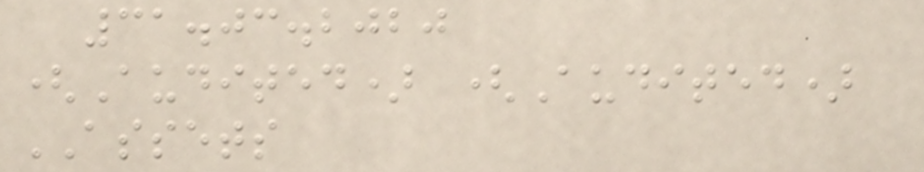31.03.2020
(Audited) (Audited)
ASSETS
